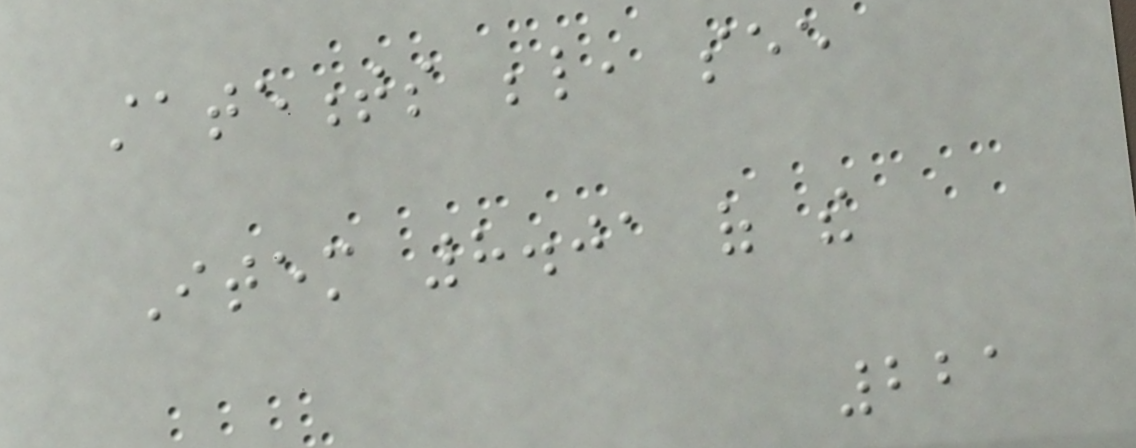statements below, see
Item 8.01 of the
221
